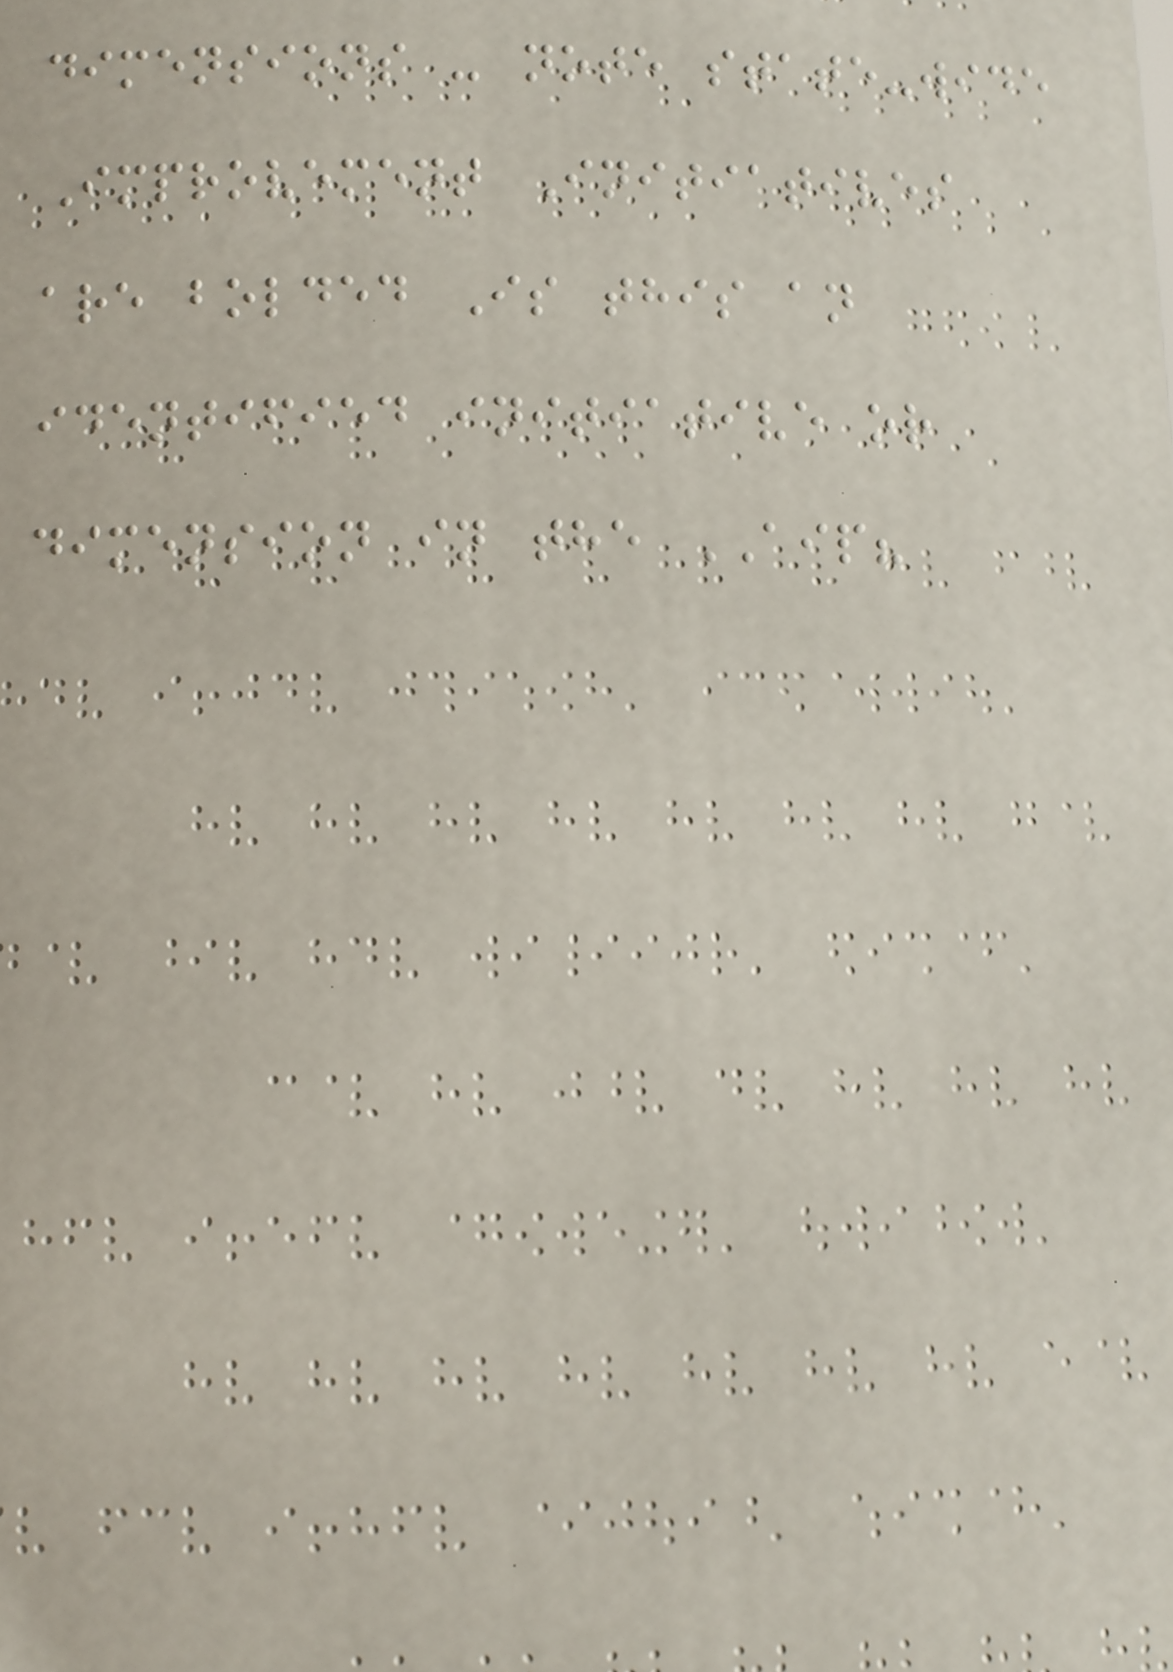dimensions - note state-wide
Improvement Initiatives
are bolded Is this an
identified initiative or
dimension in the AIP?
